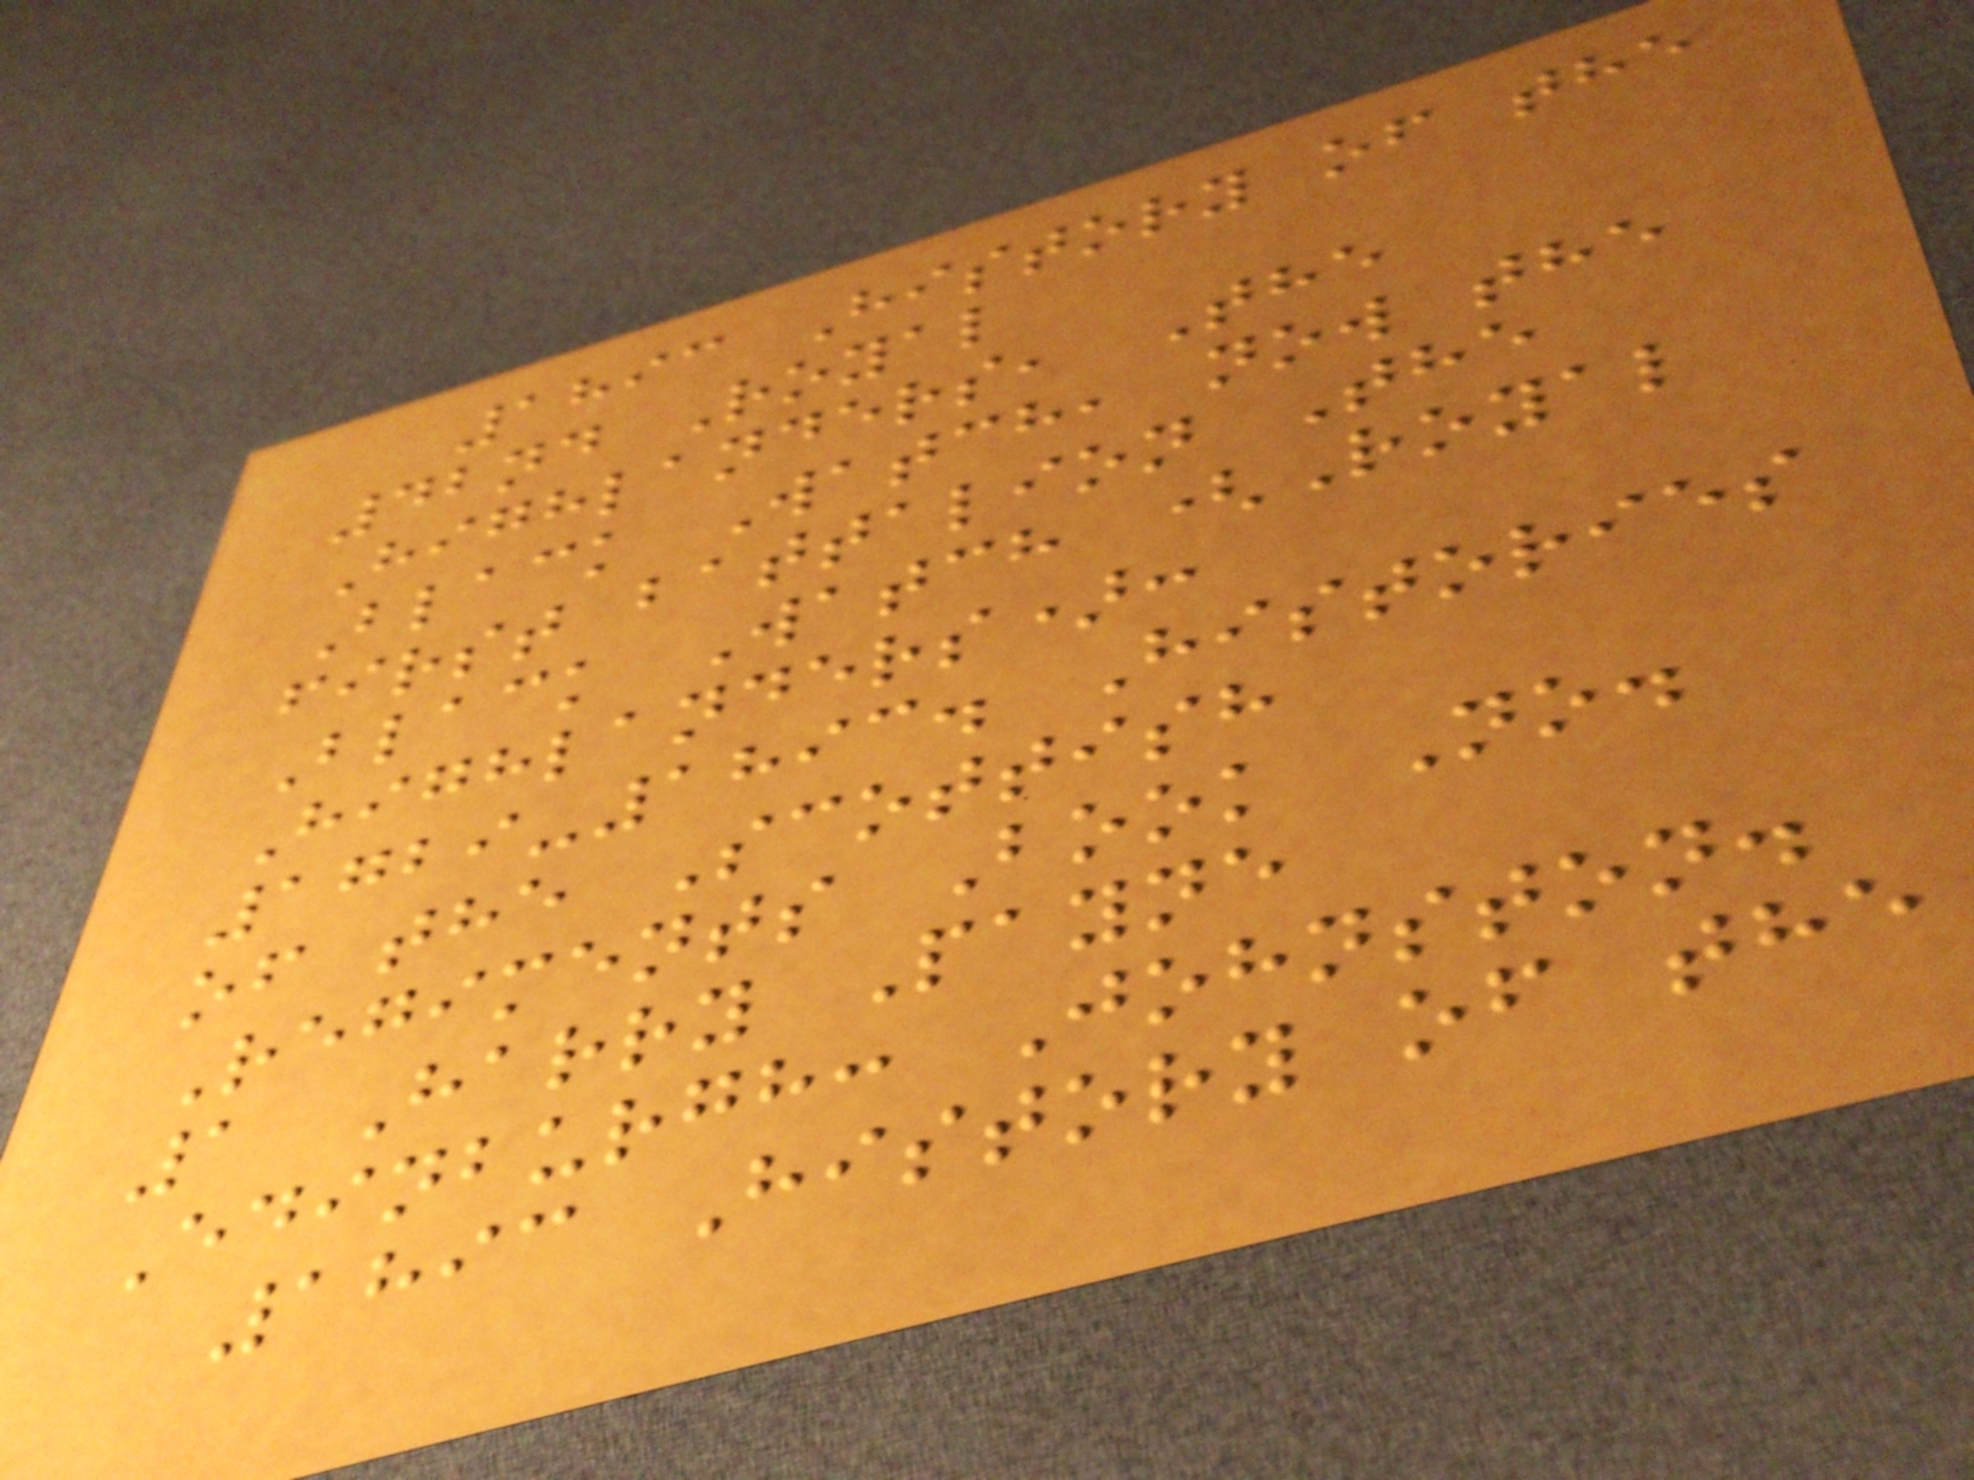1893 History of the
42nd Royal
Highlanders, The
Black Watch, now the
first battalion The
Black Watch (Royal
Highlanders):
1729-1893. Histories
of the Scottish
Regiments Book No.
1 Harry Payne
Edinburgh: Johnston.
1893 History of the
